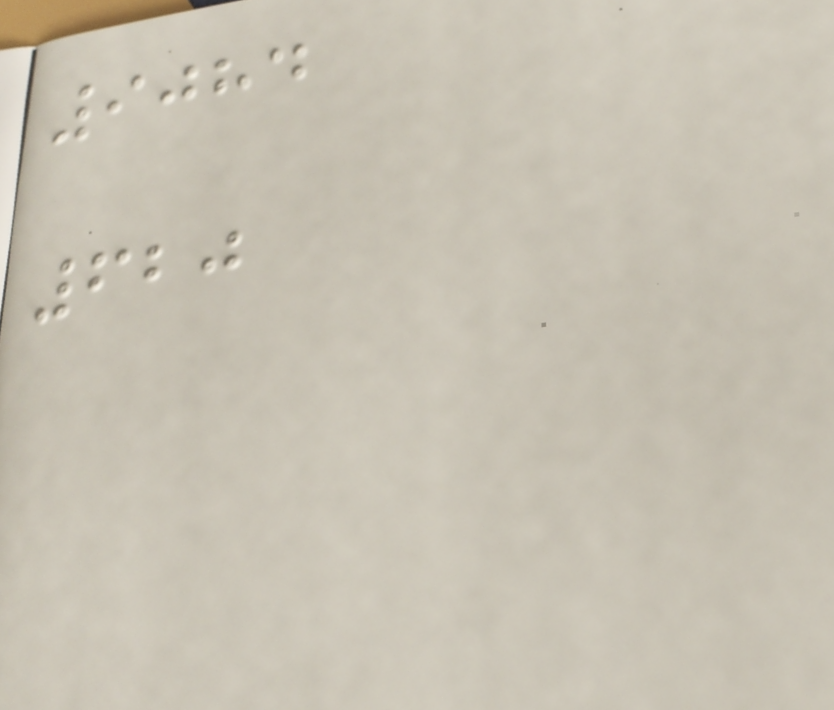9084
620
